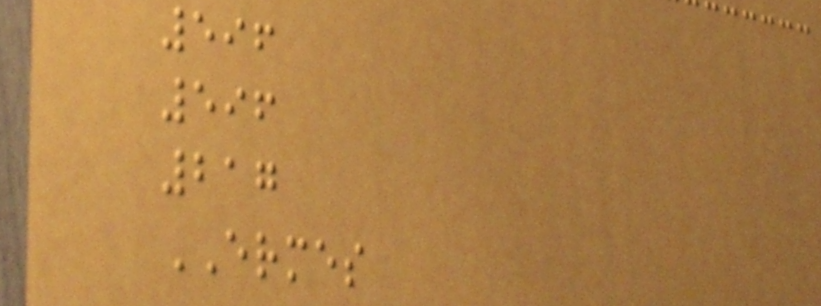596
596
217
ERMES
